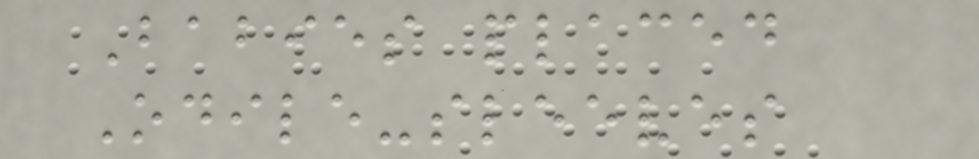Babies placed
Odile-sleeves
